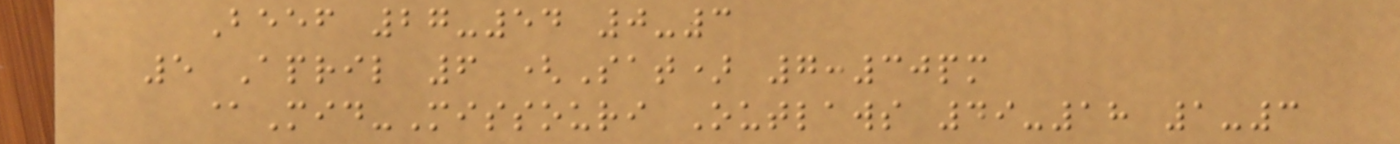Beef 27-54 0-3
5 April 6 (Sat) 7:30pm
@Mid-Missouri Outlaws 49-18 1-3
